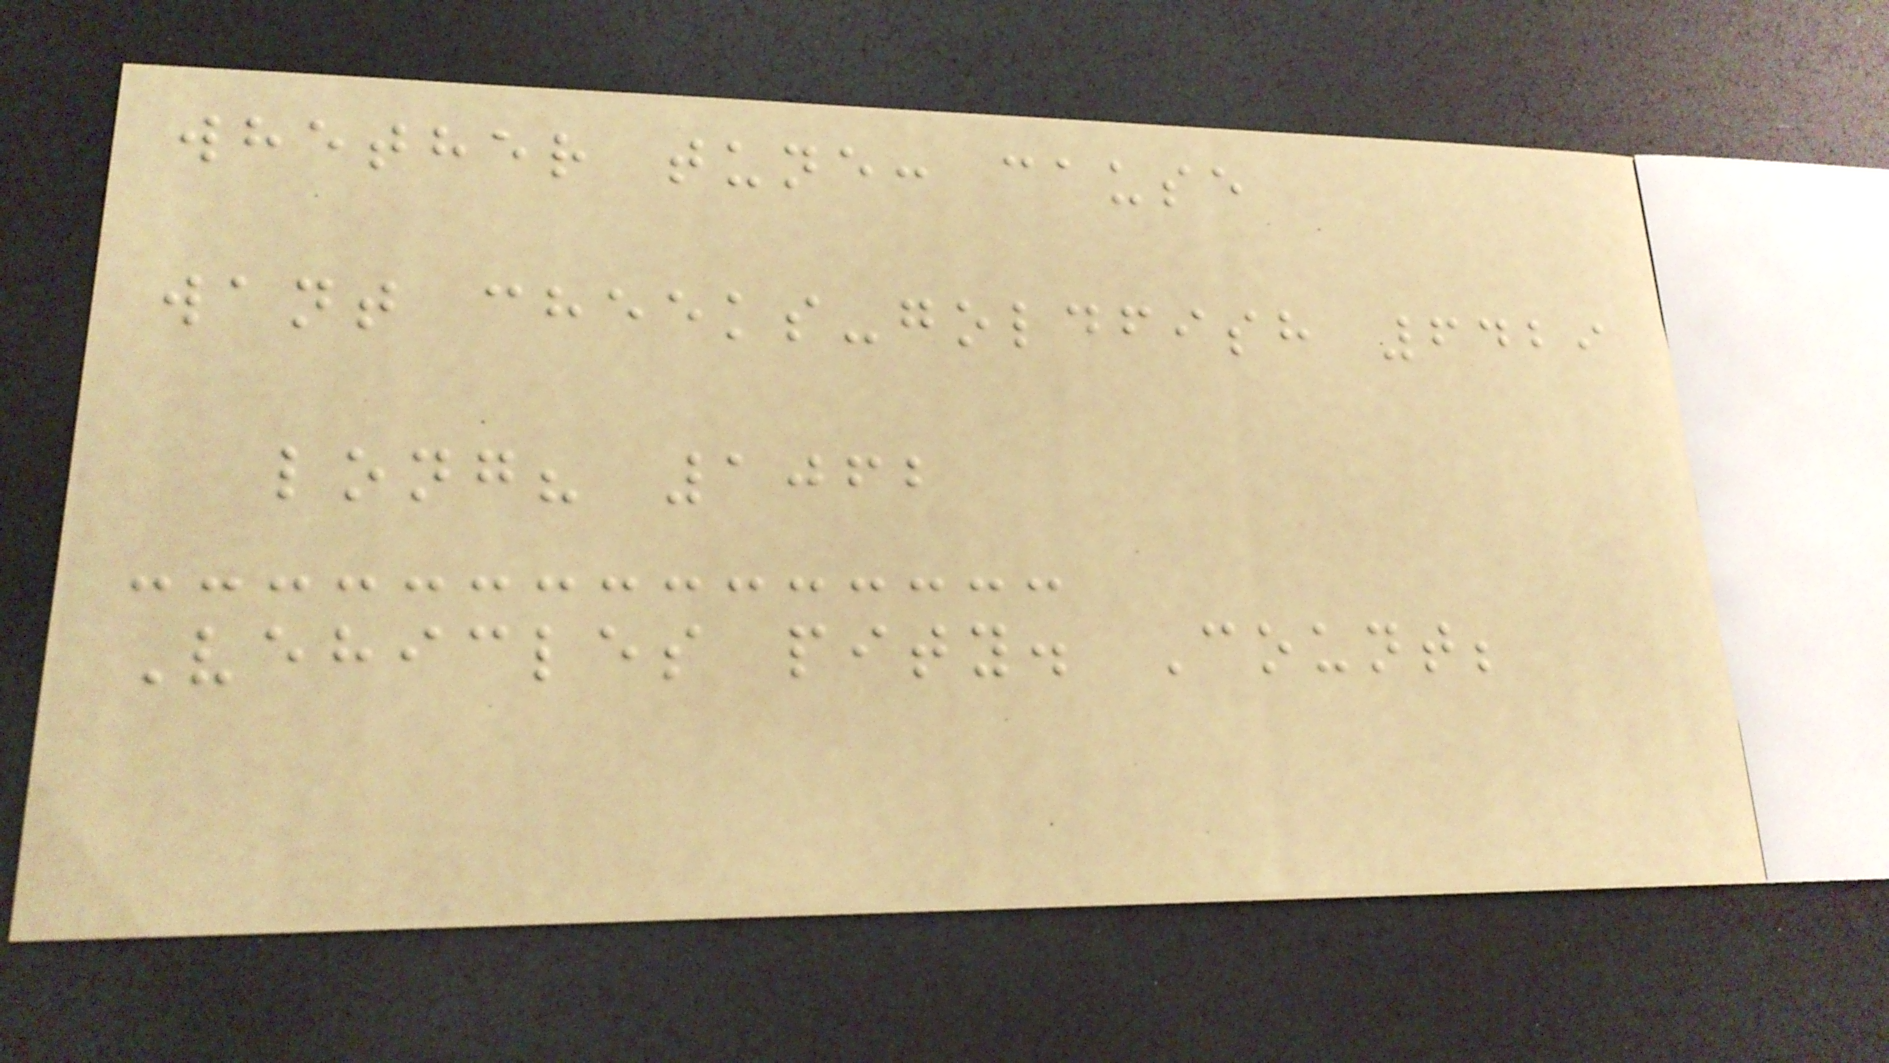whether tune: cause
want cheeks-goldfish 6429
long? 1062
Vehicles pity. Count;
